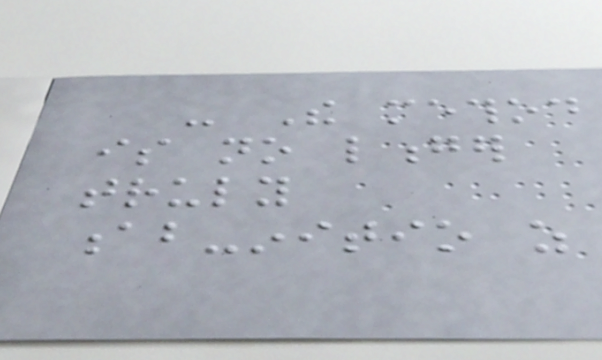- The method
is no longer
truly
ab-initio as
